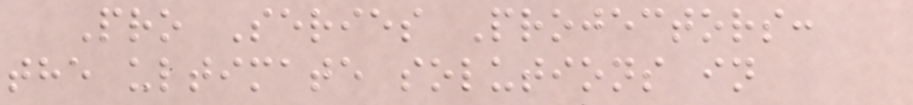Pro Series Projectors:
the ultimate solutions in
